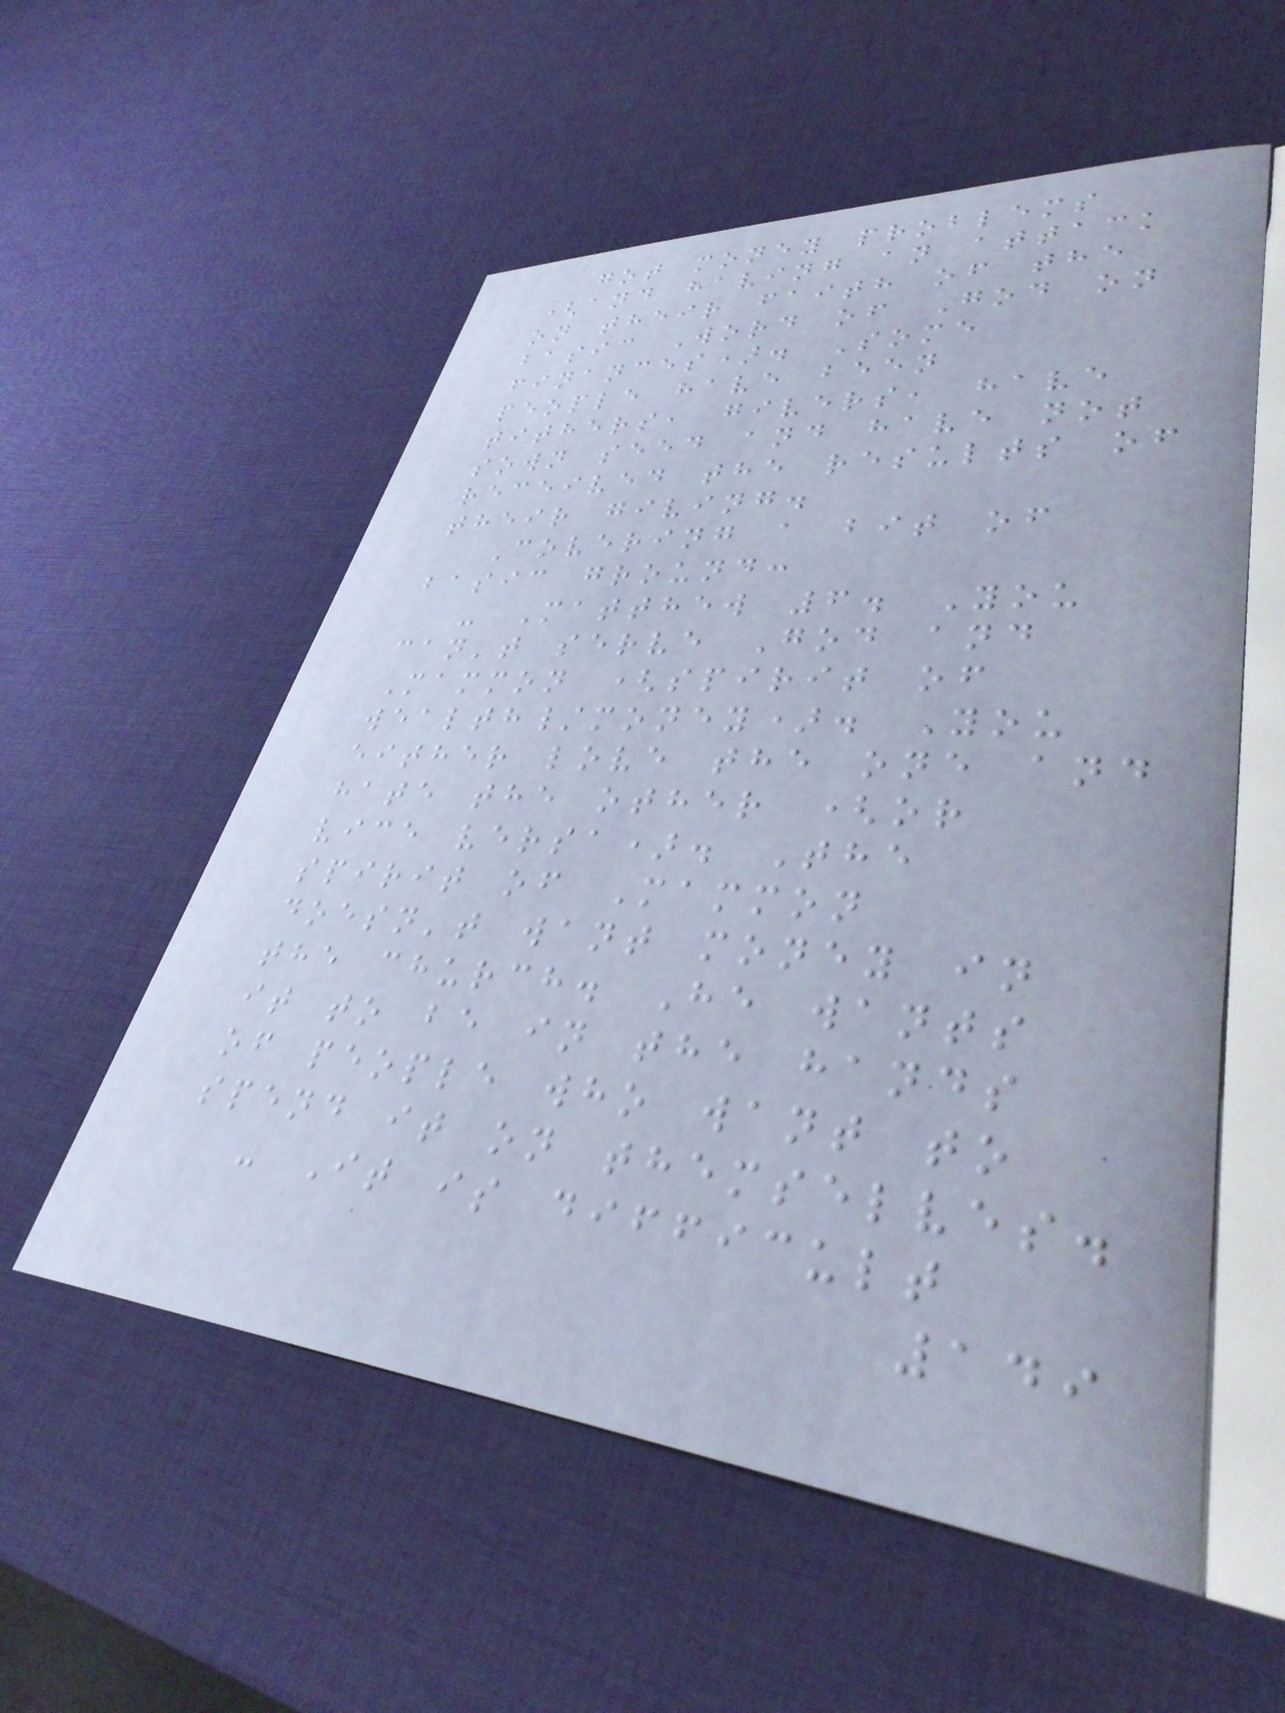got money problems
(and having an attack
on their faith of the
basic Word of God on
finances). Some
people have been
tithers, givers, have
sown seed and have not
received the results of
their giving.
Covering a bit of
basic ground:
- Matthew 6. You
can't serve God and
Mammon (spirit of
wealth/money). You
either love the one and
hate the other (or
vice versa). The
spirit of Mammon
doesn't want money in
the church. He wants
it to be in the hands
of people who want to
spend it on themselves.
- It is difficult
149
